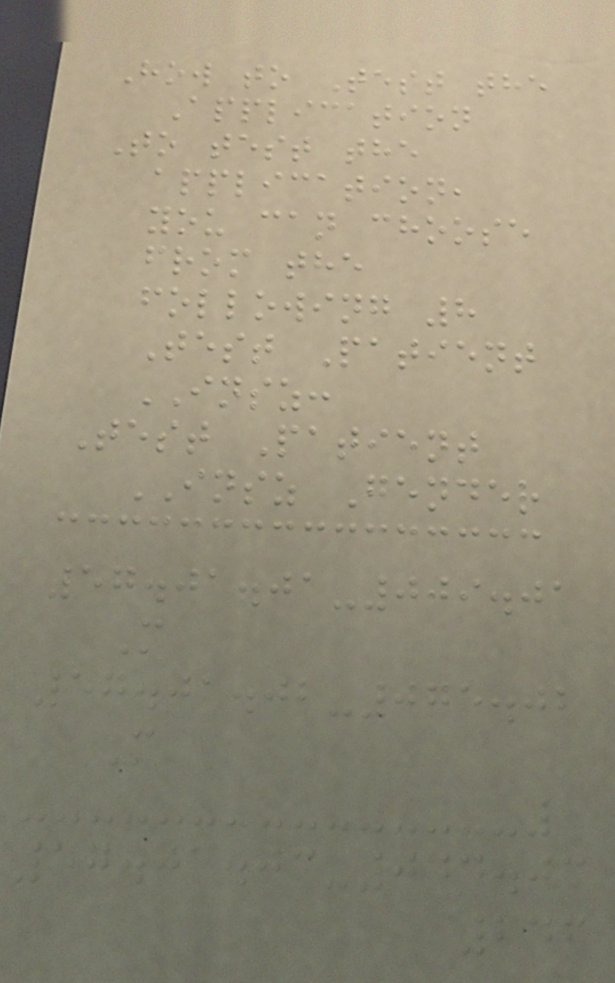How to Test the
Application
To test the
application,
you can choose
from the
following 8
Test Patient
INSZ:
Test Patient
INSZ Gender
57.01.01-009.01
M
57.01.02-075.02
M
57.01.03-044.03
246
